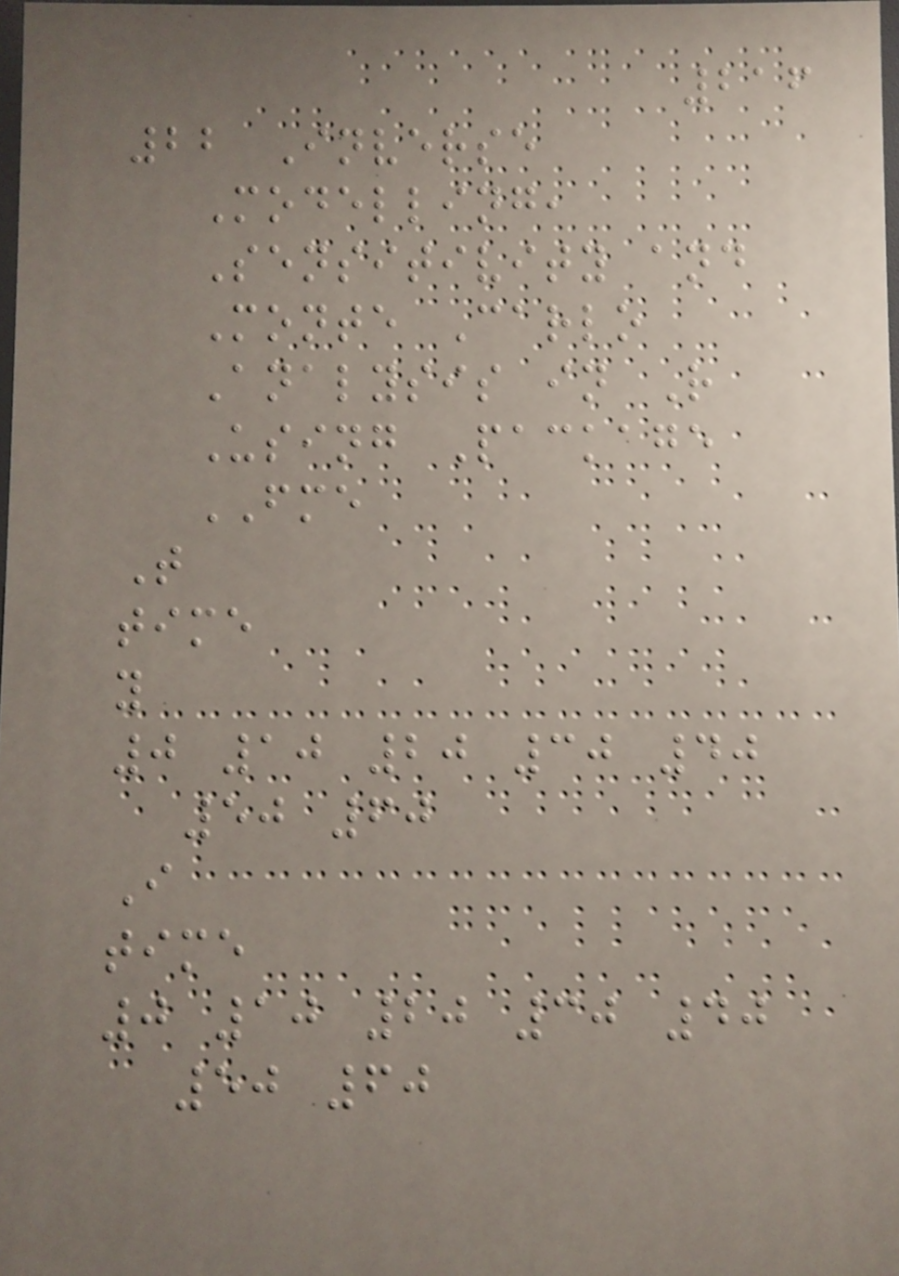216
22 Inverse
Modelling,
Sensitivity and
Monte Carlo
Analysis in R
Using Package
FME
T
time
y
0 10 20 30 40
50 60
I
time
0 10 20 30 40
50 60
